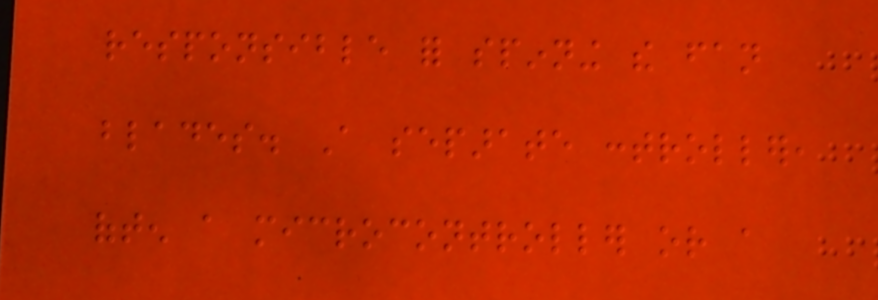responsible for spinning the fan
blades. A separate controller,
often a microcontroller or a
